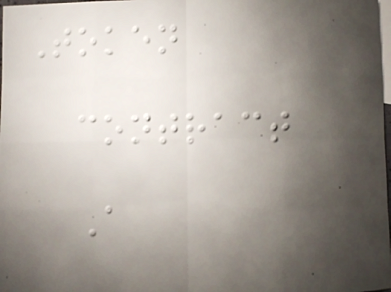Token
contract
A
